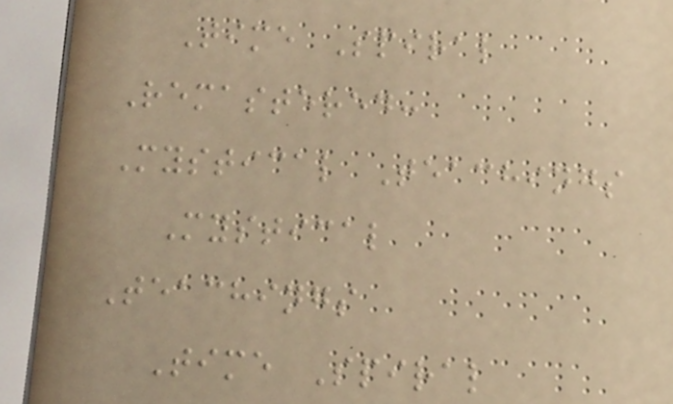Time Spiral
Remastered:
Mystical Teachings
Mystical
Teachings
Time Spiral
